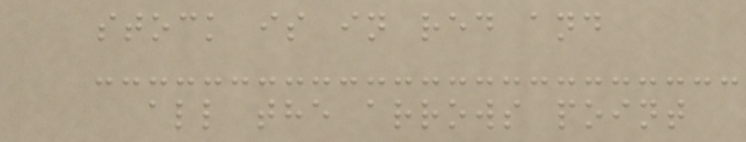stock is in red and
all the arrows point
